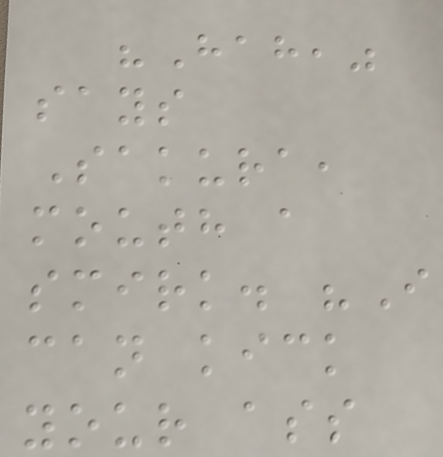"Hah,"
says
Sakura,
mouth a
smirk. "I
can kick
your ass
